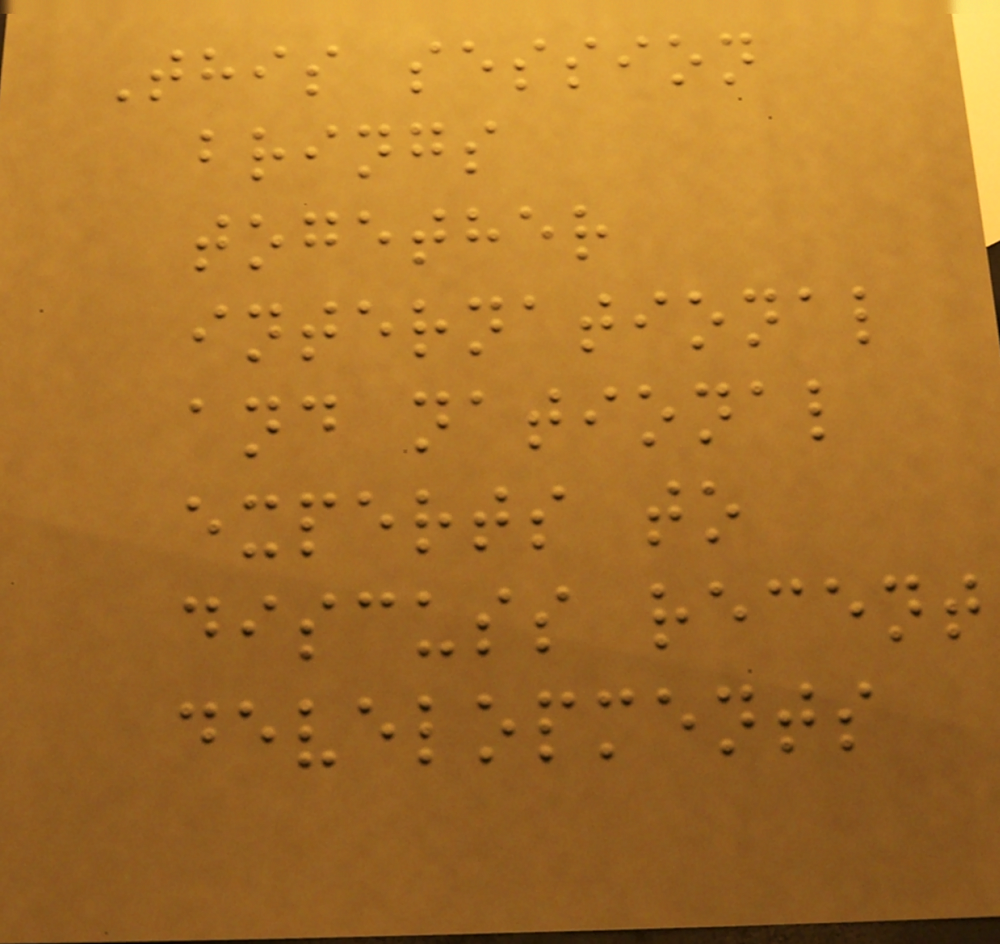This session
brings
together
international
and national
experts to
discuss recent
developments
